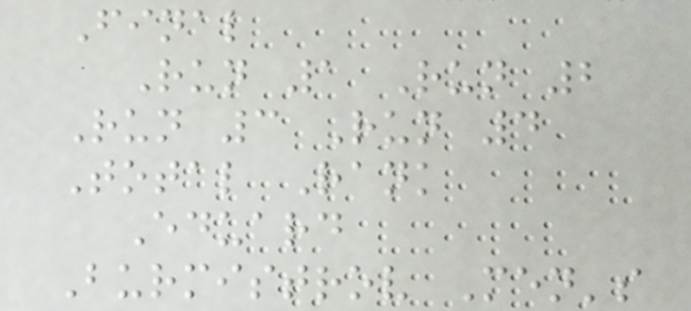Final
Run 1 Run 2
Run 3 Run 4
Total Rank
Eduard
Burmistrov Men's
